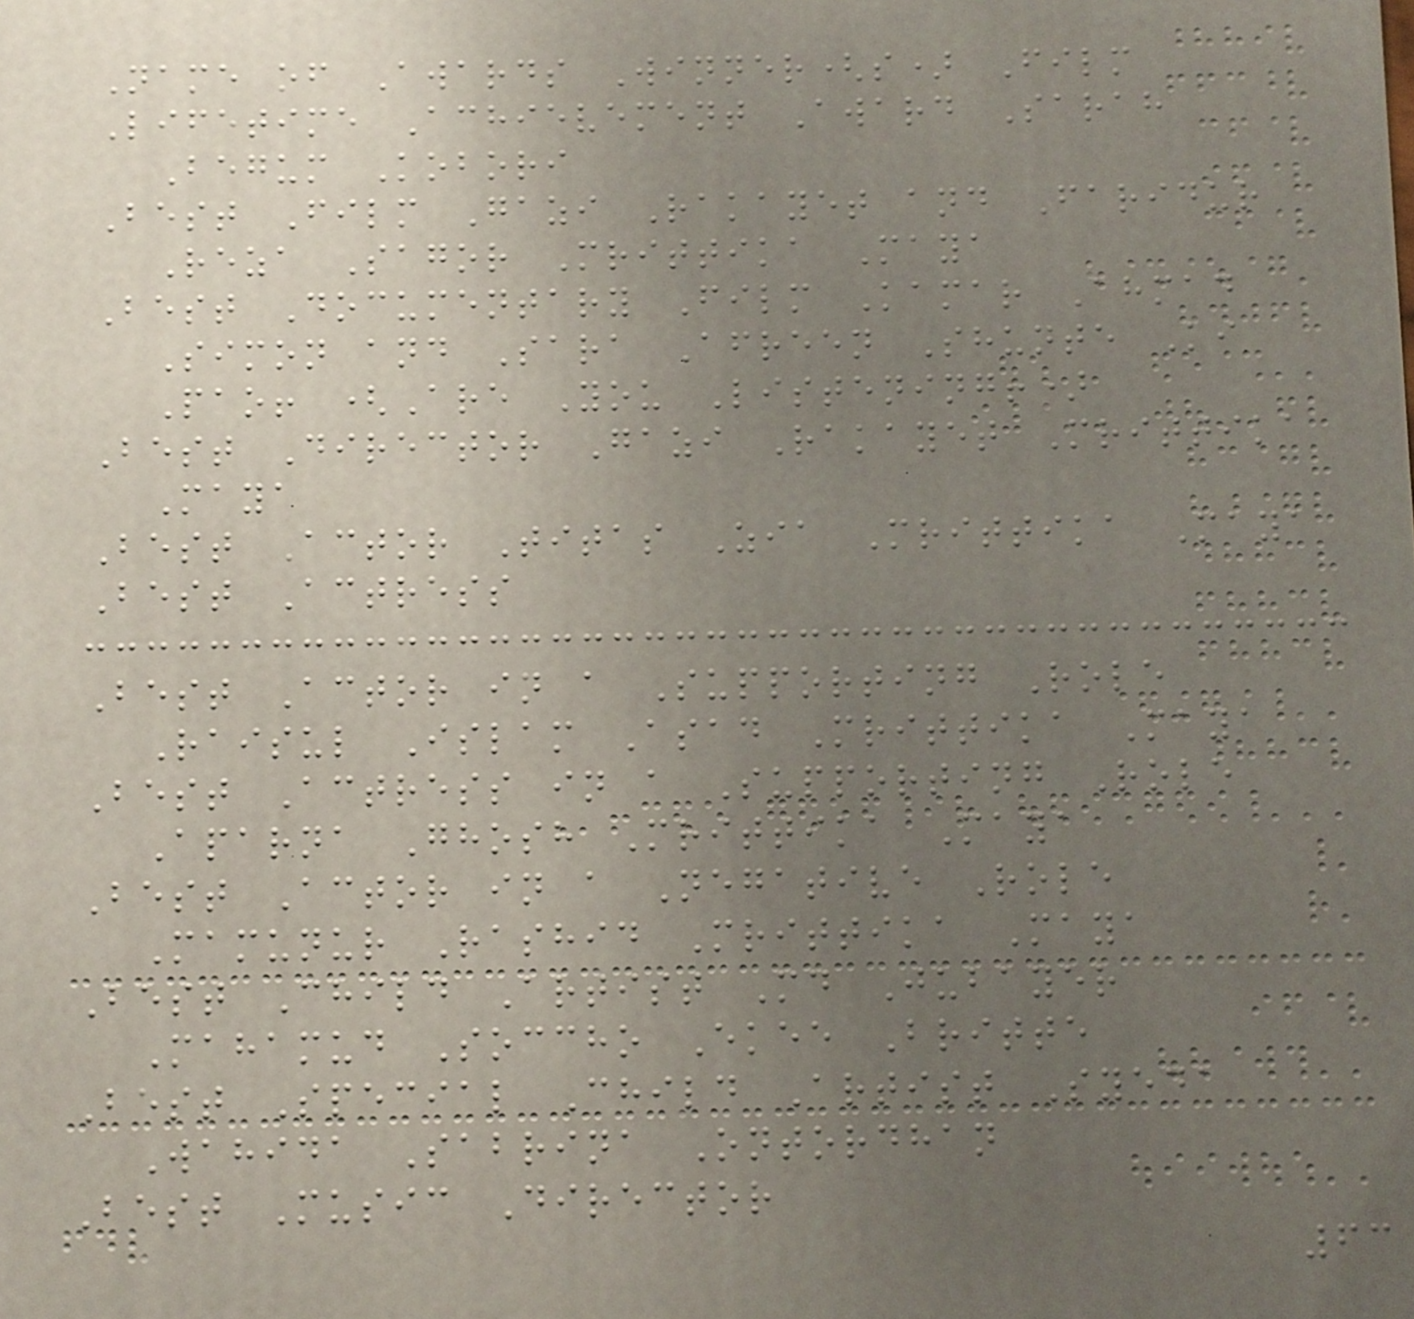Name of Awards Winner(s) Film
Lifetime Achievement Award Sarah
Begum Kobori
Best Film Gazi Rakayet and Faridur
Reza Sagor Mrittika Maya
Best Documentary Film Kamar Ahmad
Simon and Sara Afreen Shunte Ki
Pao! (Are You Listening!)
Best Director Gazi Rakayet Mrittika
Maya
Best Actor Titas Zia Mrittika Maya
Best Actress
Best Actor in a Supporting Role
Raisul Islam Asad Mrittika Maya
Best Actress in a Supporting Role
Aparna Ghosh Mrittika Maya
Best Actor in a Negative Role
Mamunur Rashid Mrittika Maya
Best Child Artist Md Jubayer
Mahamud Soccho Ekee Britte
Best Special Child Artist Syeda
Wahida Sabrina Ontordhan
Best Music Director
63
